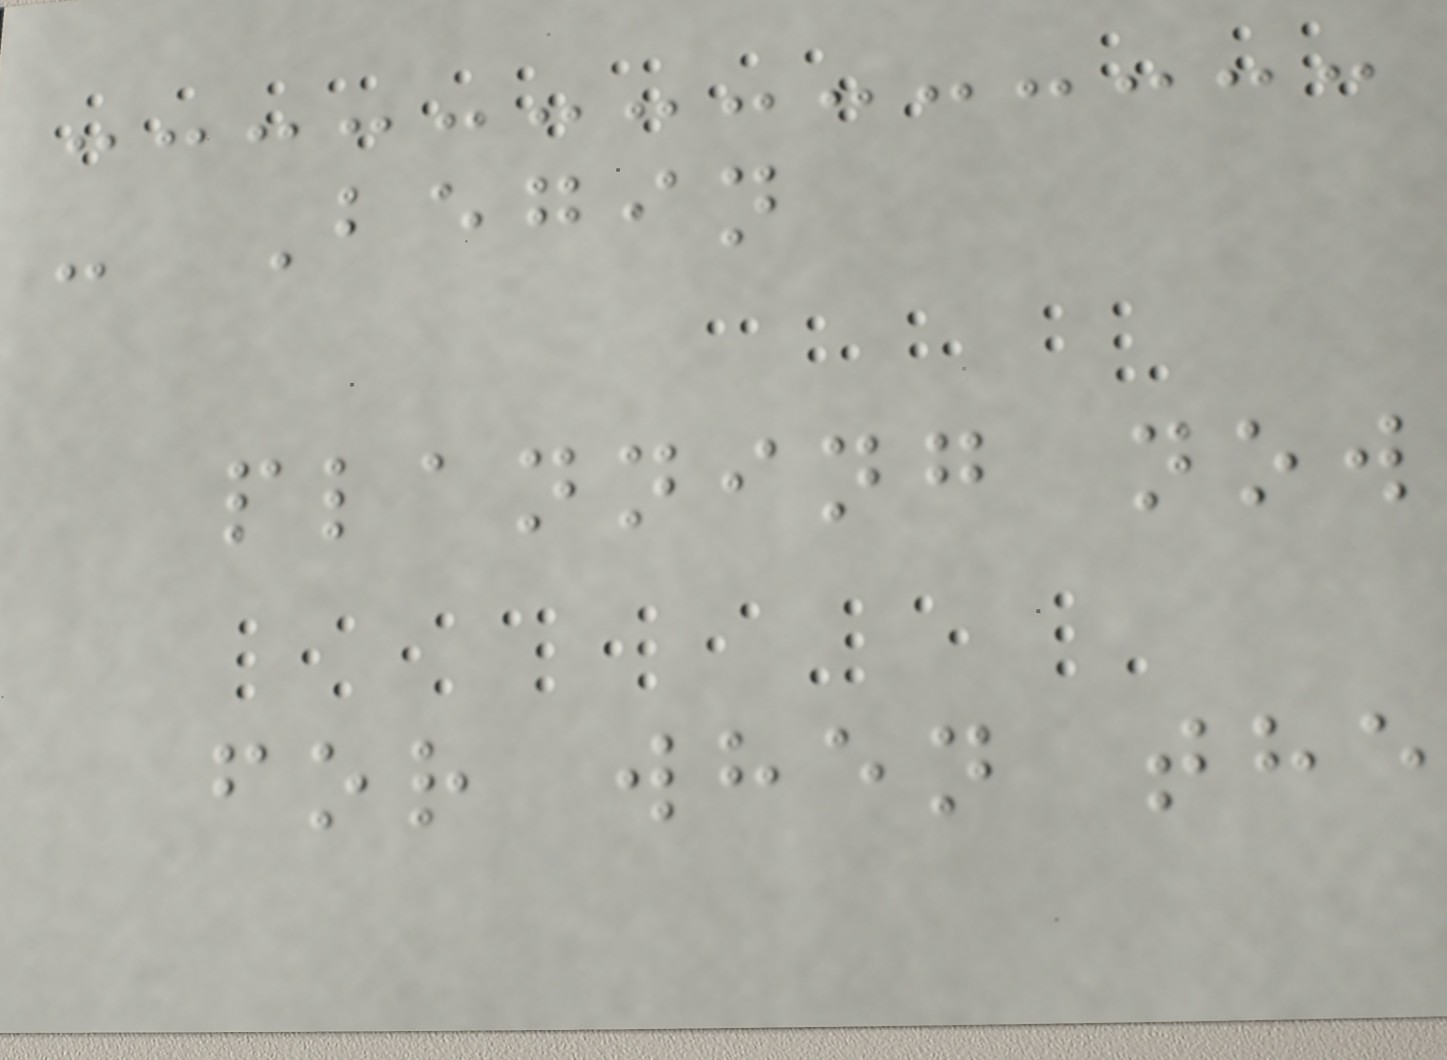- Begin
planning now
for when the
